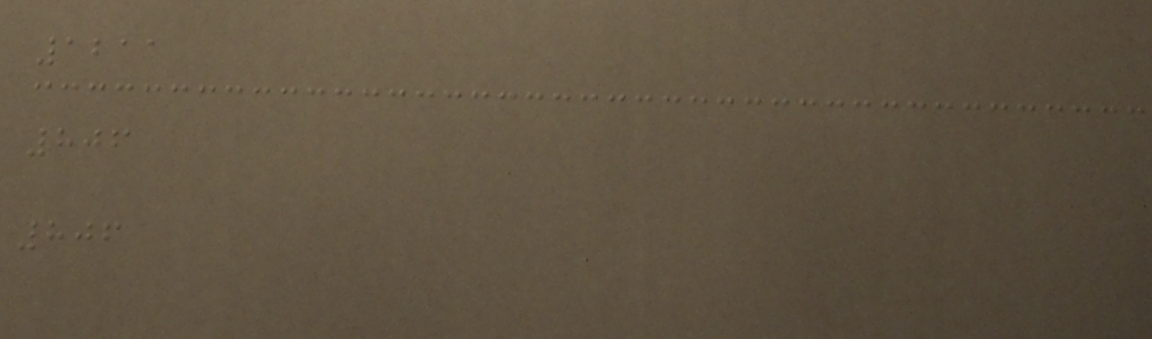1211
806
806
